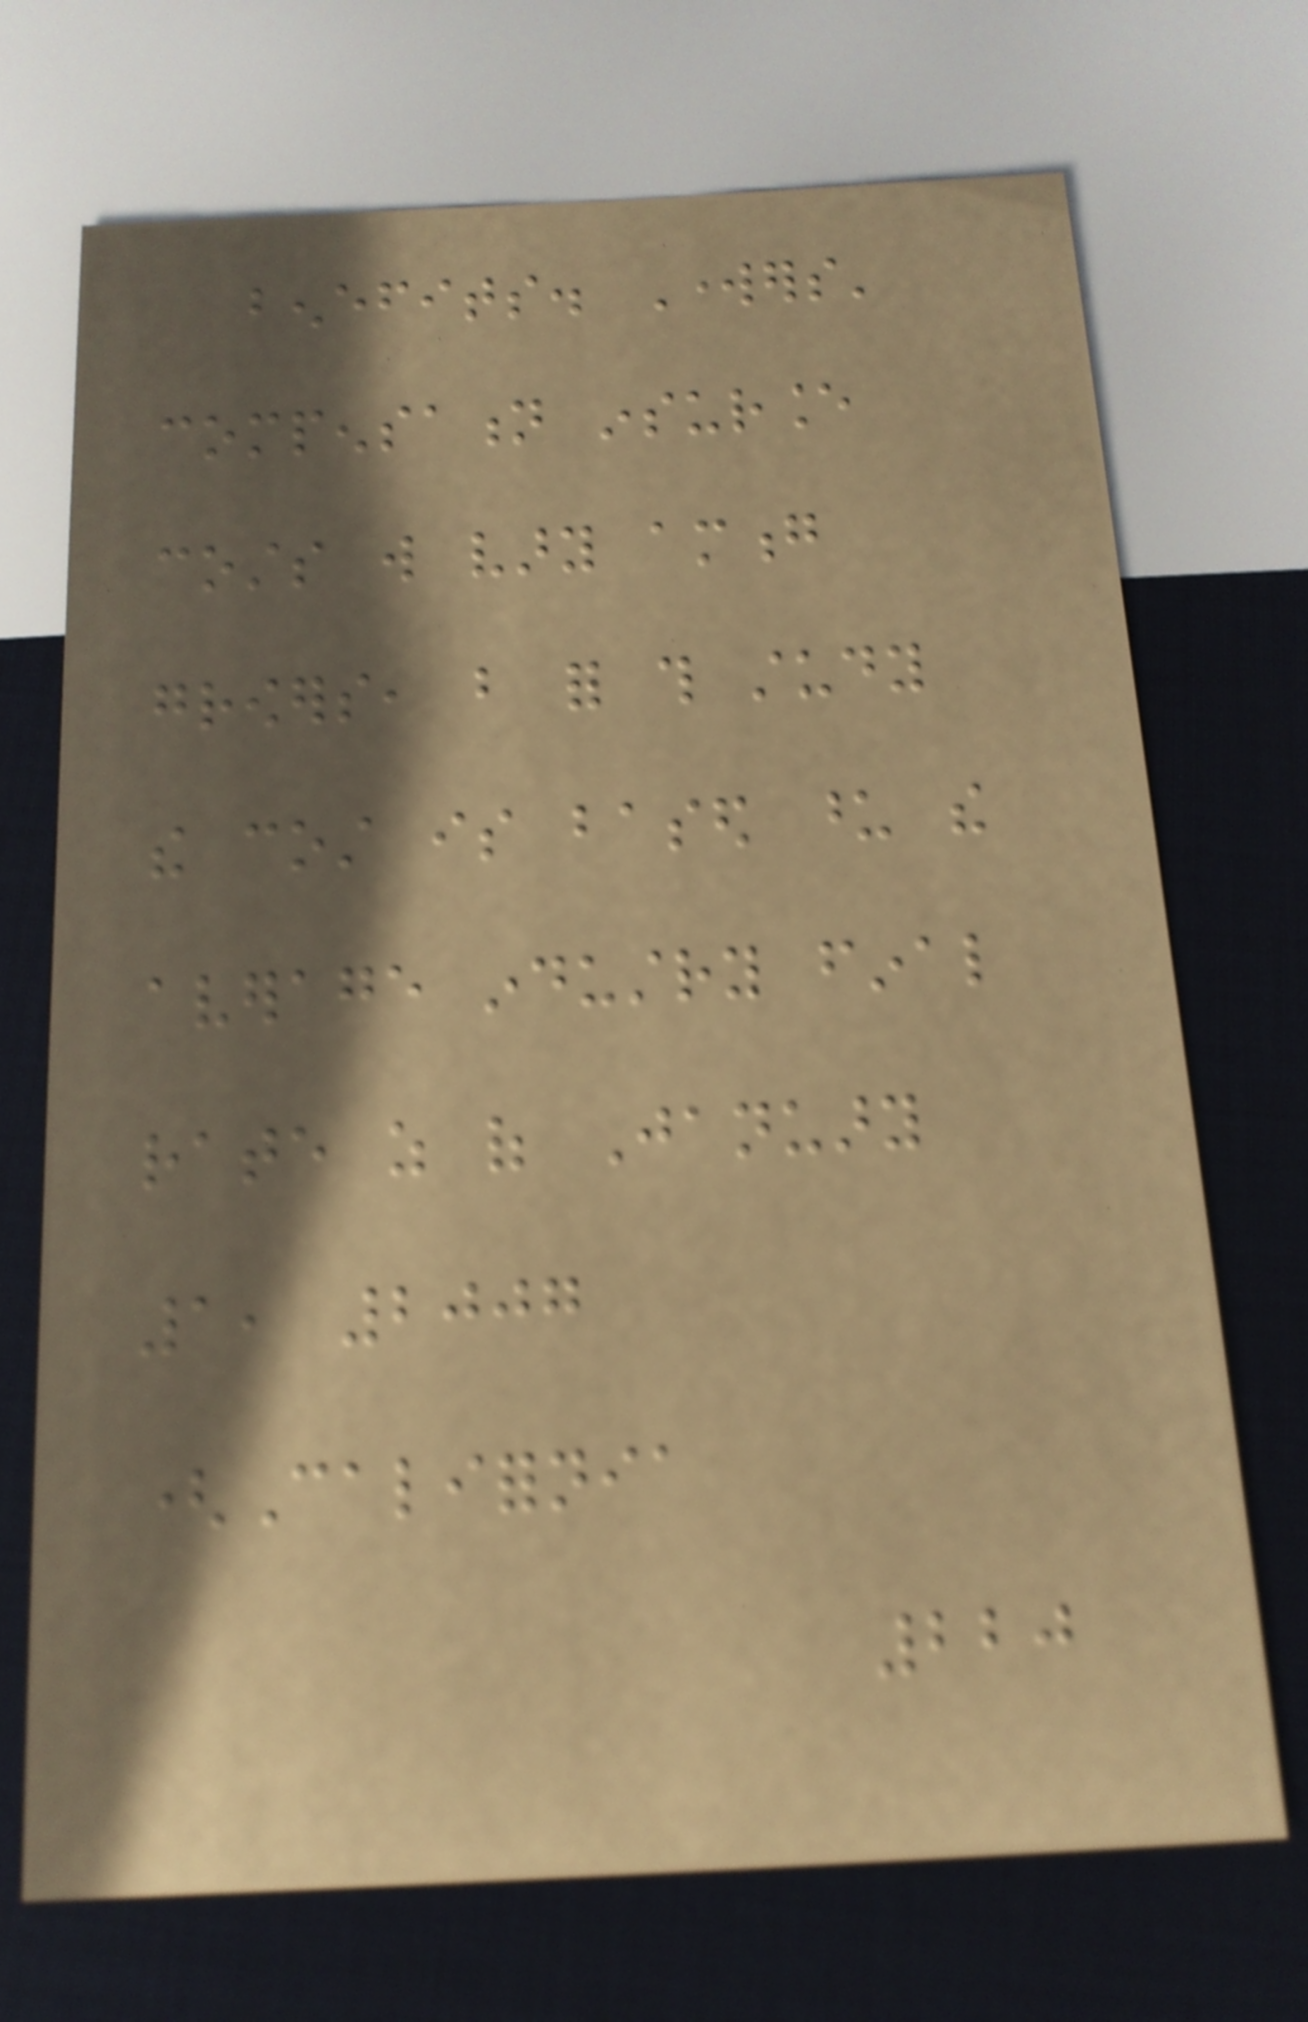benefits. Workers'
compensation insurance
costs will vary among
growers, but for this study
the cost is based upon the
average industry final
rate as of January
1, 2007
(California
220
